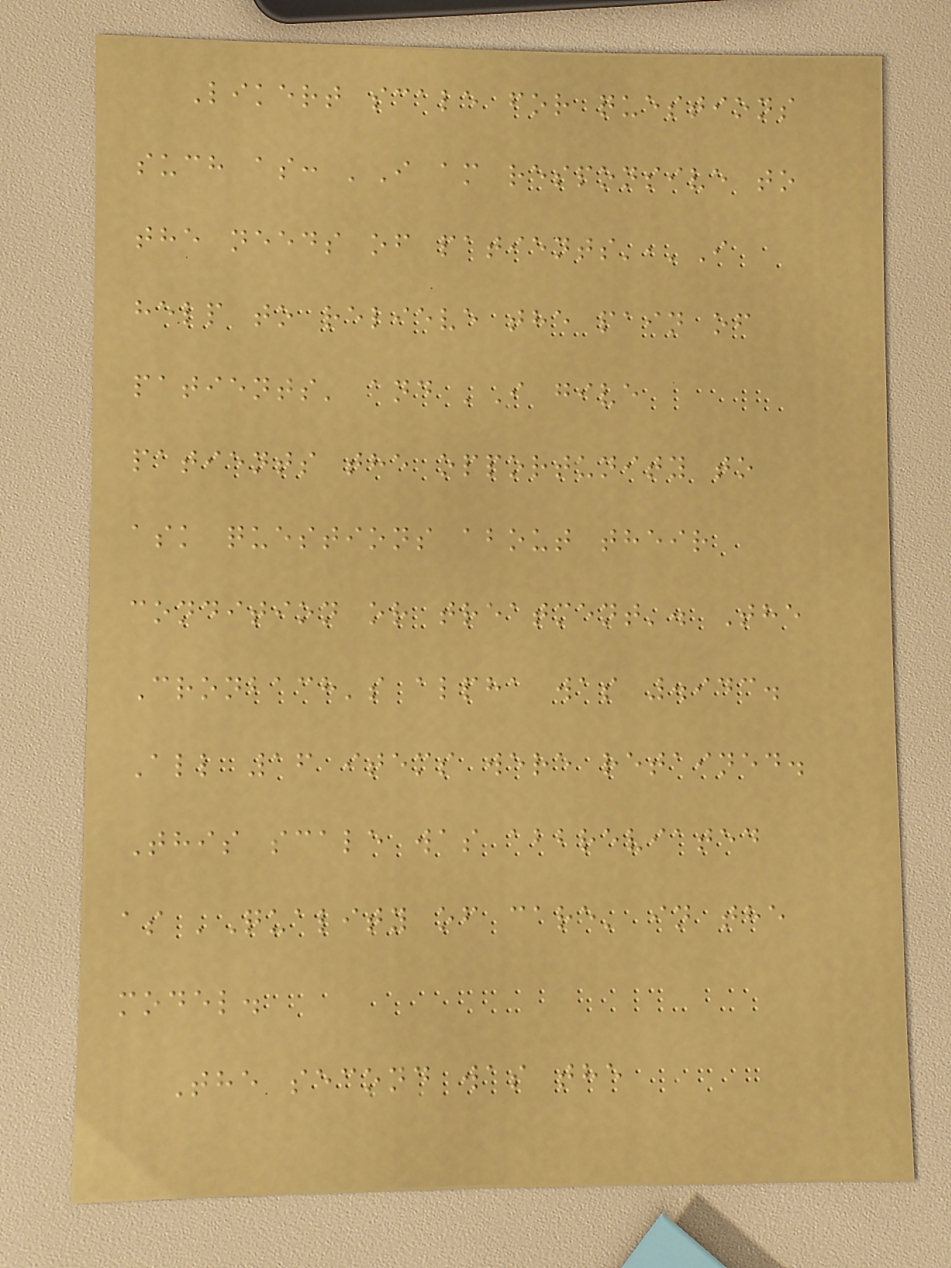Likert scale for questions
such as: 'I am responsive to
the needs of patients','I
help to relieve the pain of
patients' and 'I give
patients the opportunity to
ask questions about their
condition or treatment'. The
Cronbach's alpha was .943.
All 16 items were retained.
This scale was abbreviated
as 'Quality of care' in the
model.
The second was the
